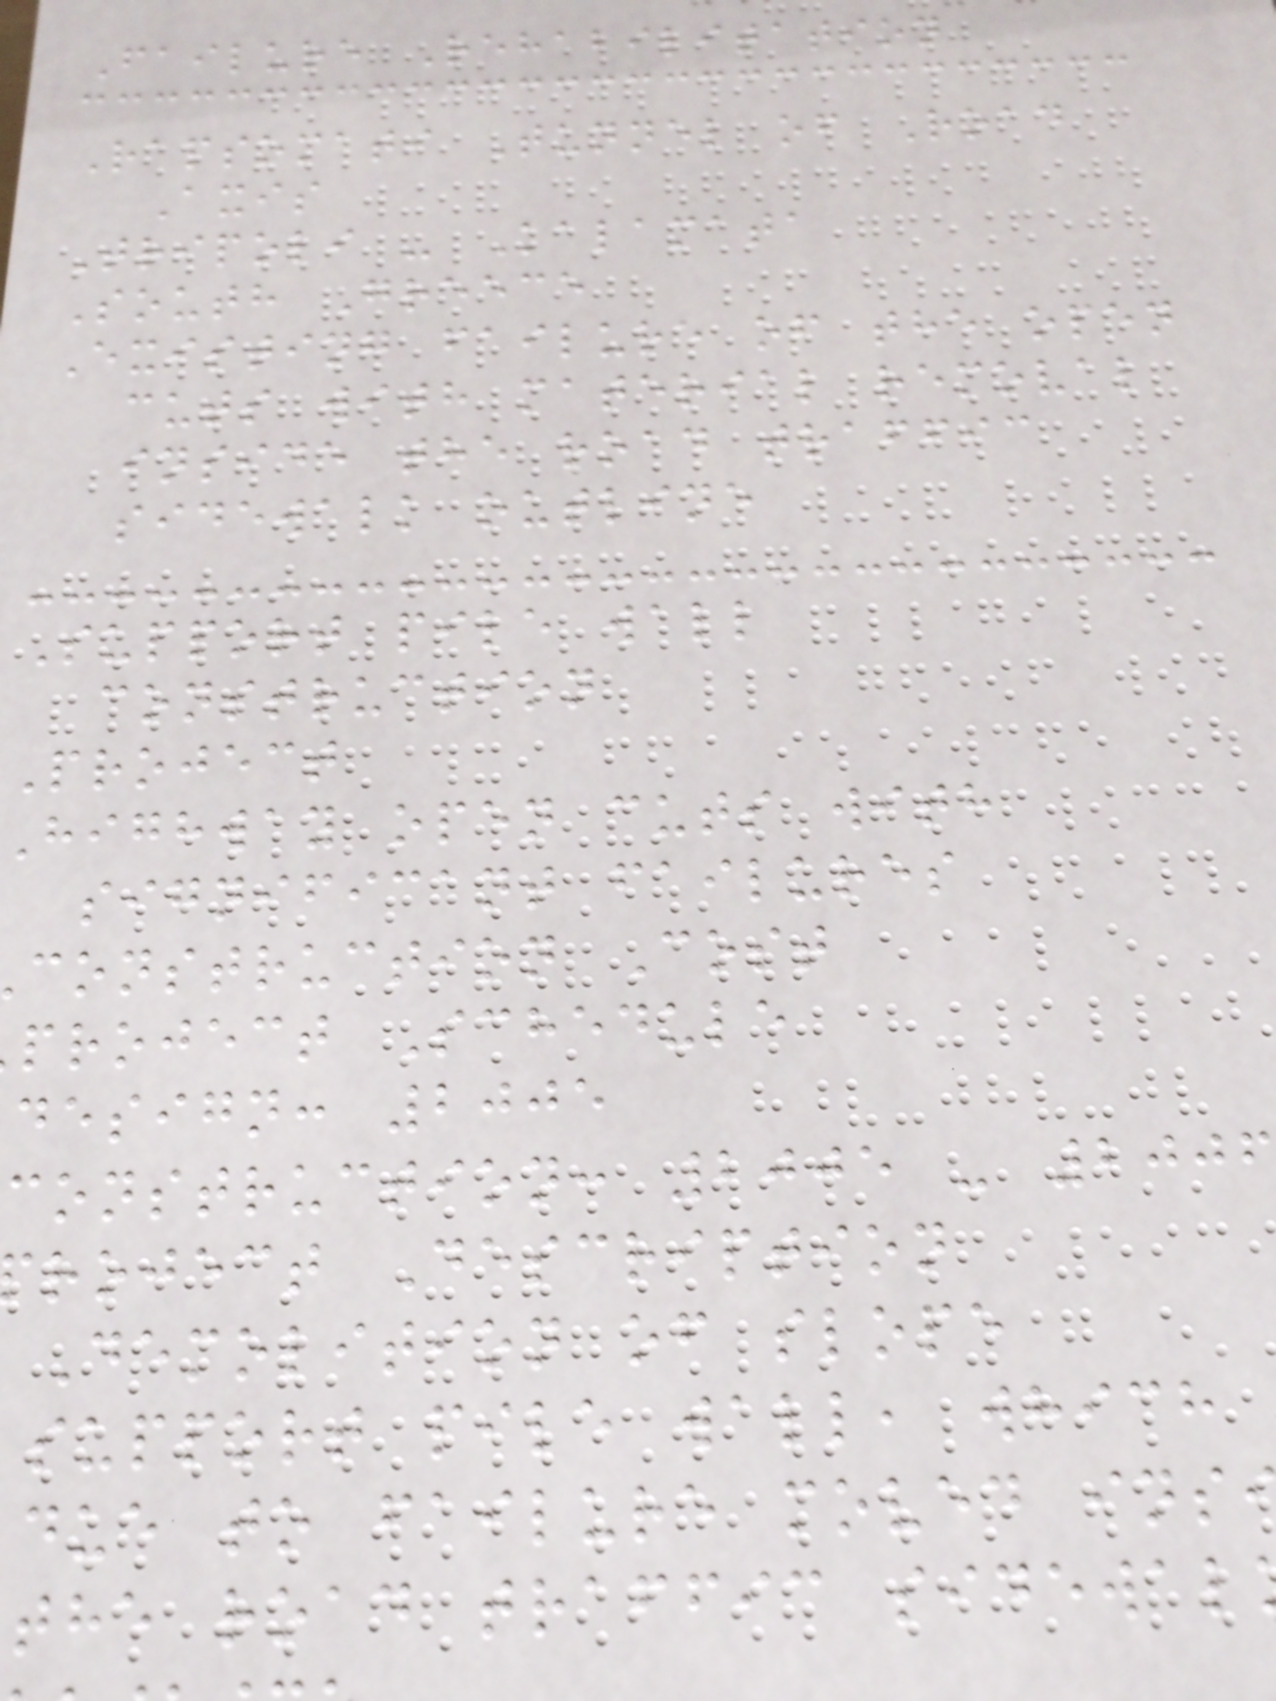Failure Rehabilitation
Rapsomati Tunnel of Road
Axis
Tripoli - Kalamata
South Greece
Existing failure of the open
cuts with material removal
inside the road traffic
sidewalk outline
Support pile wall
construction
Project
highway open cuts with
significant failures
construction Cost
project Schedule
design: 2005
construction: 2005 - 200
roject Description
Demolition of slope
support pile wall, which
due to failure moved ins
the road traffic sidewal
